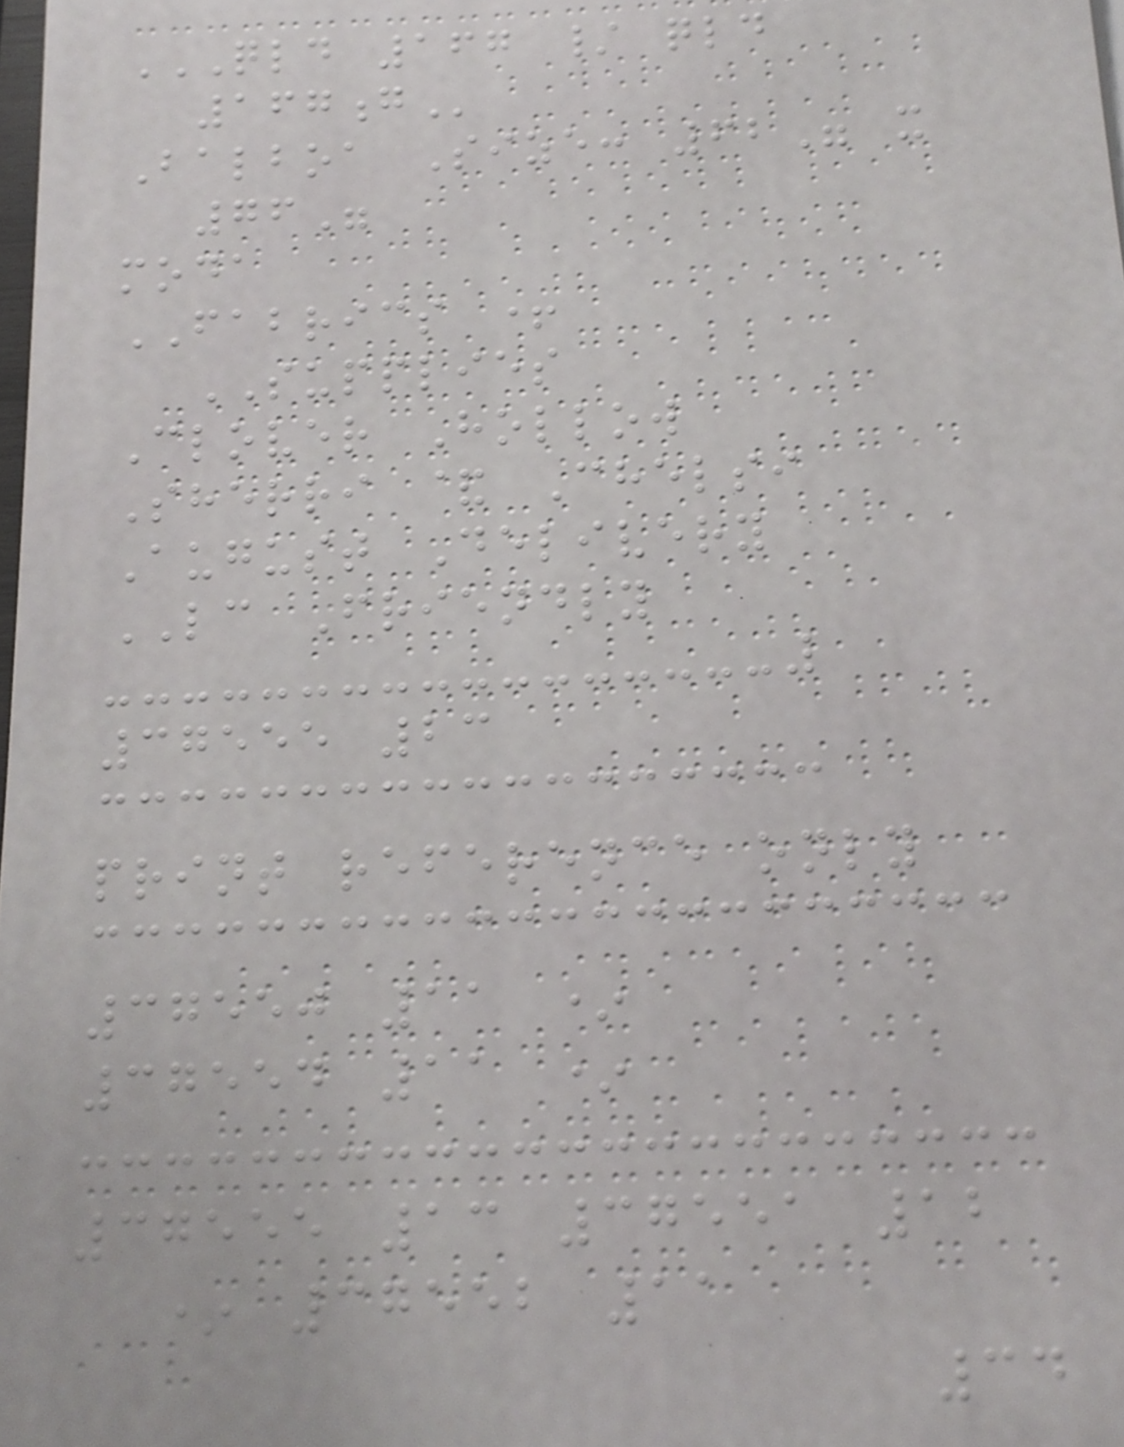QLD 167 / QLD
167G
Balboa Size: 62" x
76"
moda
FABRICS +
SUPPLIES
Clover Hollow
Sherri & Chelsi
August Delivery
LC Friendly
37555 23
print reference only
37550 11 *
37554 11 *
37555 13 37551 12
* 37552 11
34
